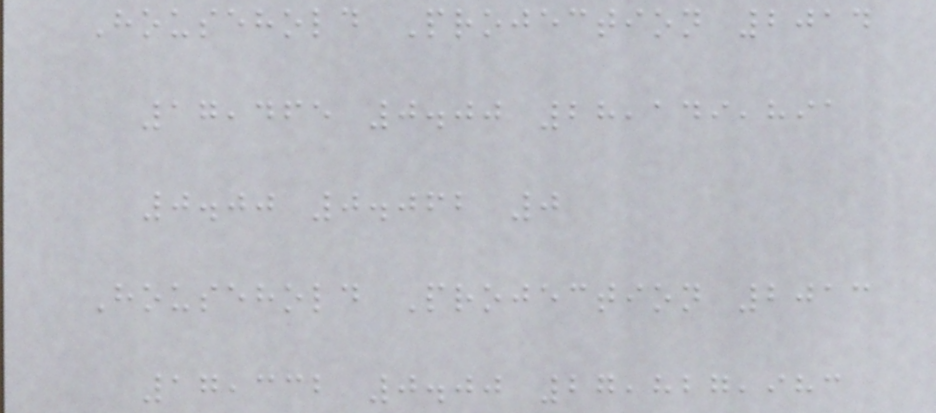Household Projection 2014
17,465 0.00 28,149,891
0.00 0.062 0
Household Projection 2013
17,332 0.00 27,827,983
